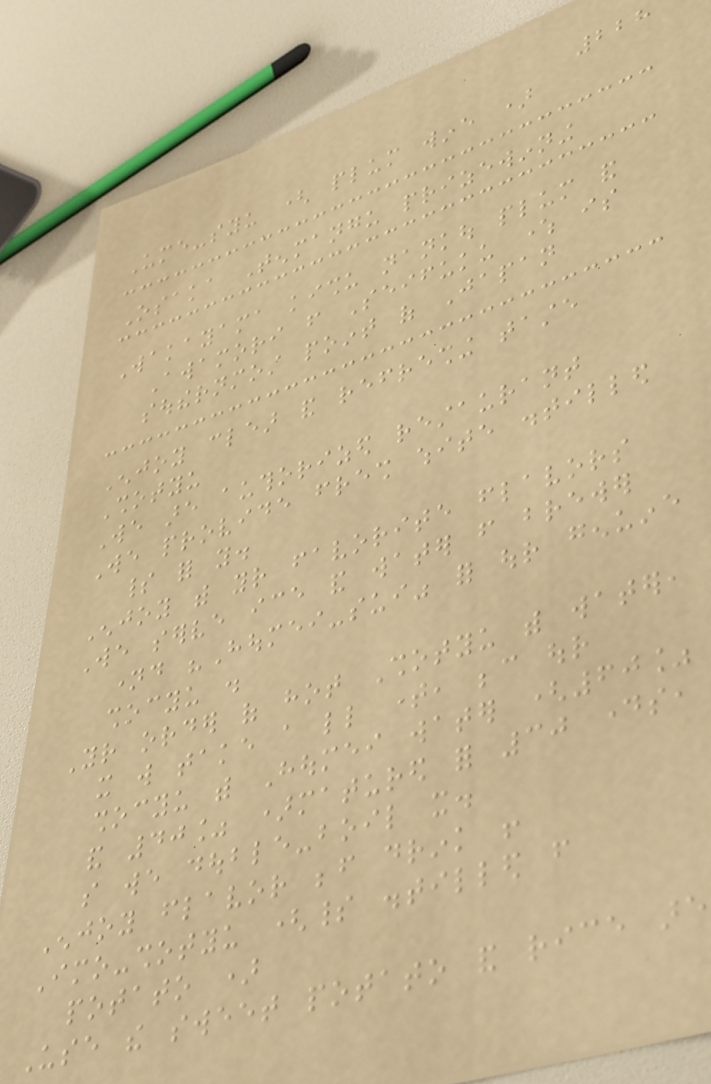228
Ume-syu ( plum wine )
Osaka Tenmangu prizewinning
Wakayama kishu nankou plum and
Awamori from Seifuku where is
southernmost point of Japan
Enjoy clear and refreshing taste
Shotyu
We are authorized restaurant
We provide fresh white distilled
spirit for you.
Enjoy with your favorite flavors
We serve ice and water from brewer
named "Houmei-sui" for our genuine
shocyu .
Your order of hot Shotyu with water,
it will take a little time, because our
shocyu with Houmei water (60%
and 40% )matured for 30 days,
so we double-boil it.
Enjoy flavor before drink !
Imo-shotyu (spirit distilled from
potato )
Use the sweet potato and rice are
